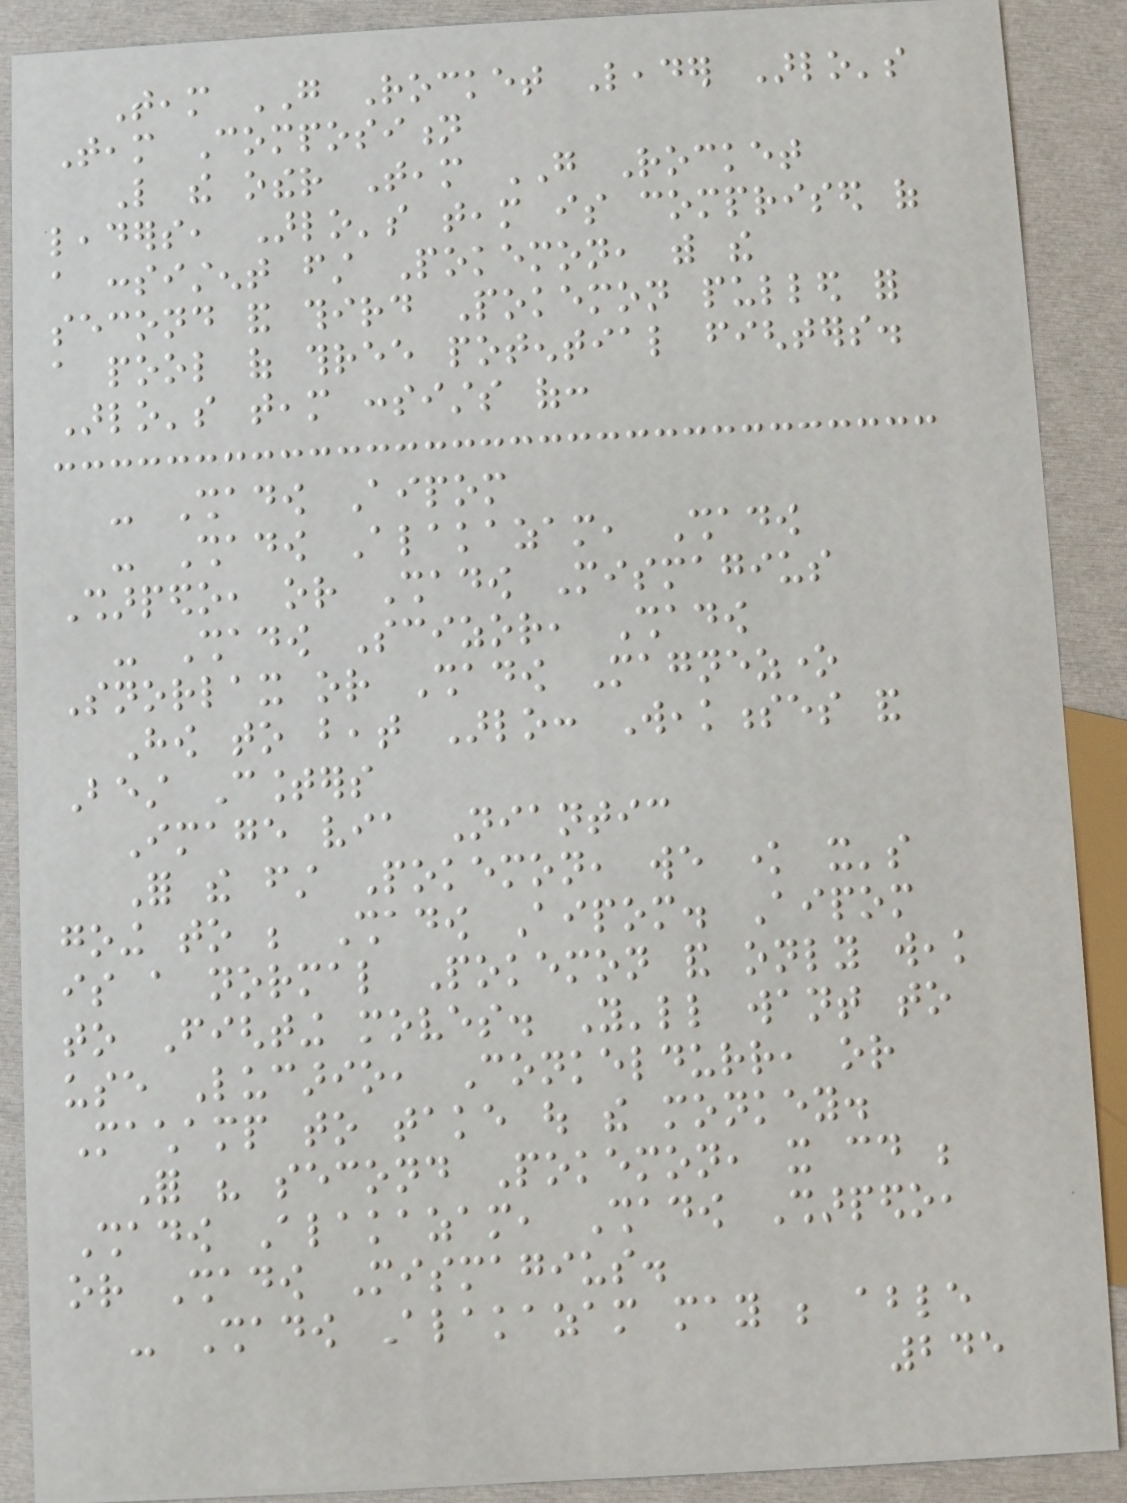Team GO Rocket Leader Arlo's
Team Composition
Like the other Team GO Rocket
leaders, Arlo's team is comprised of
a consistent first Pokemon, with the
second and third Pokemon pulled for
a pool of three potential fighters.
Arlo's team consists of:
- Shadow Aipom
- Shadow Alakazam, Shadow
Sharpedo, or Shadow Mismagius
- Shadow Scizor, Shadow
Snorlax or Shadow Magnezone
How to beat Arlo: Weaknesses and
Best Counters
Image via Niantic
For the first Pokemon, we know it's
going to be Shadow Aipom. Aipom
is a normal Pokemon and only weak
to Fighting moves. You'll want to
use Lucario, Conkeldurr, or
Machamp to take out the monkey.
For his second Pokemon, it could be
Shadow Alakazam, Shadow Sharpedo,
or Shadow Mismagius.
- Shadow Alakazam may be able
245
